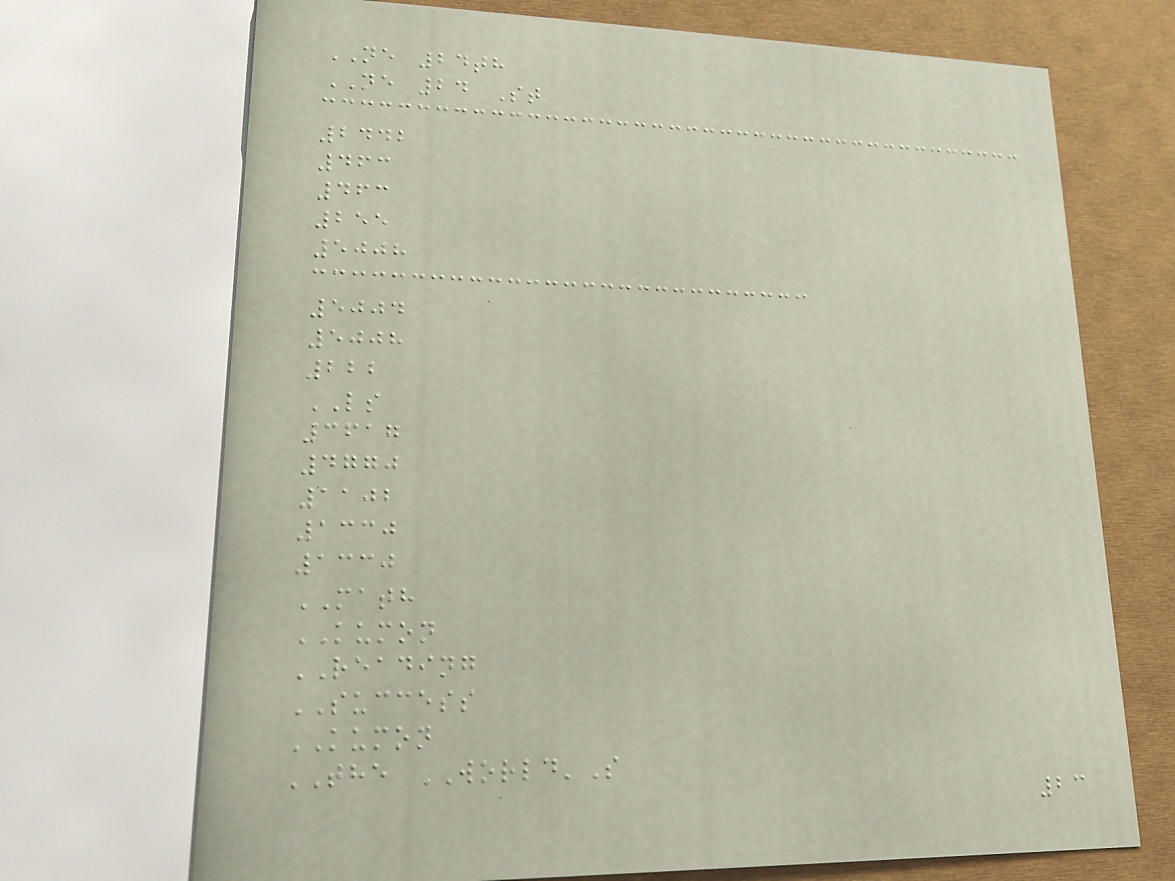NE 24th
NE 24 St
2442
463
463
255
5008
5004
5008
222
LS
3617
4770
1102
1330
1330
MATH
KUMON
READING
SUCCESS
KUMON
THE WORLD'S
23
